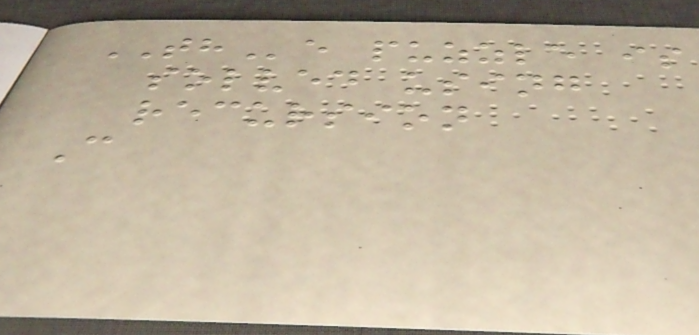THe puzzle is
solved using
recursion
C
